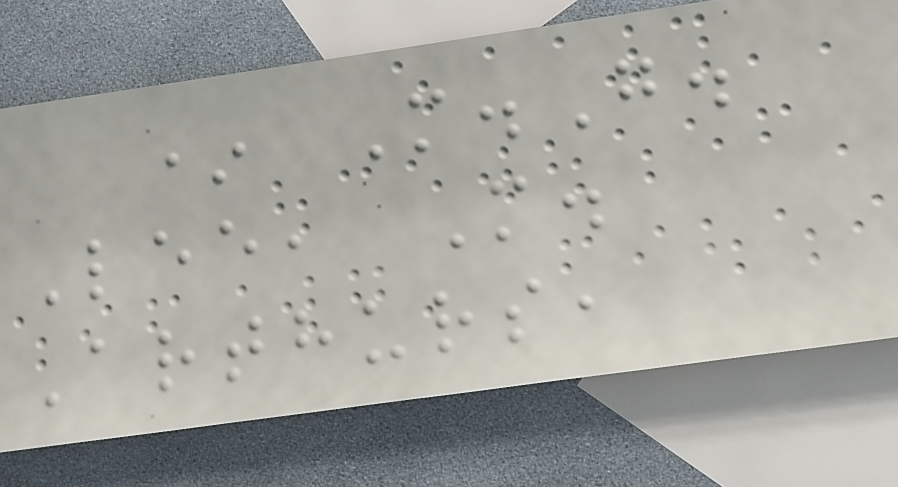* M.G.
Lee, M.
Arthurs,
